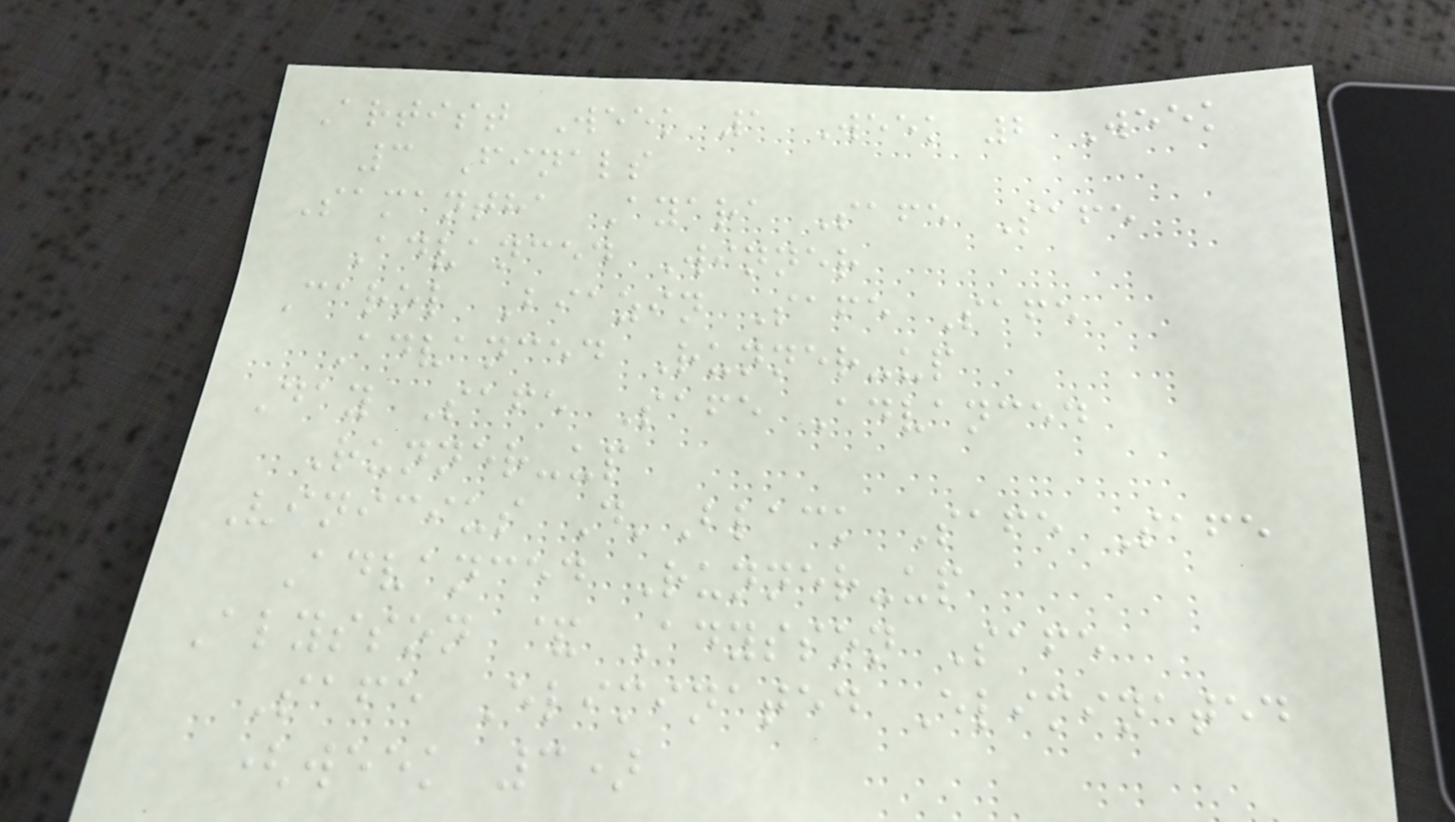Artist Week 1 Week 2 Week
3 Finals
Samantha Ayara Safe Safe
Advanced Winner
Carol Biazin Safe Safe
Advanced Runner-up
Day Safe Safe Advanced
Runner-up
Vinicius D'Black Safe Safe
Advanced Runner-up
Alysson & Adysson Safe
Safe Eliminated Eliminated
(week 3)
